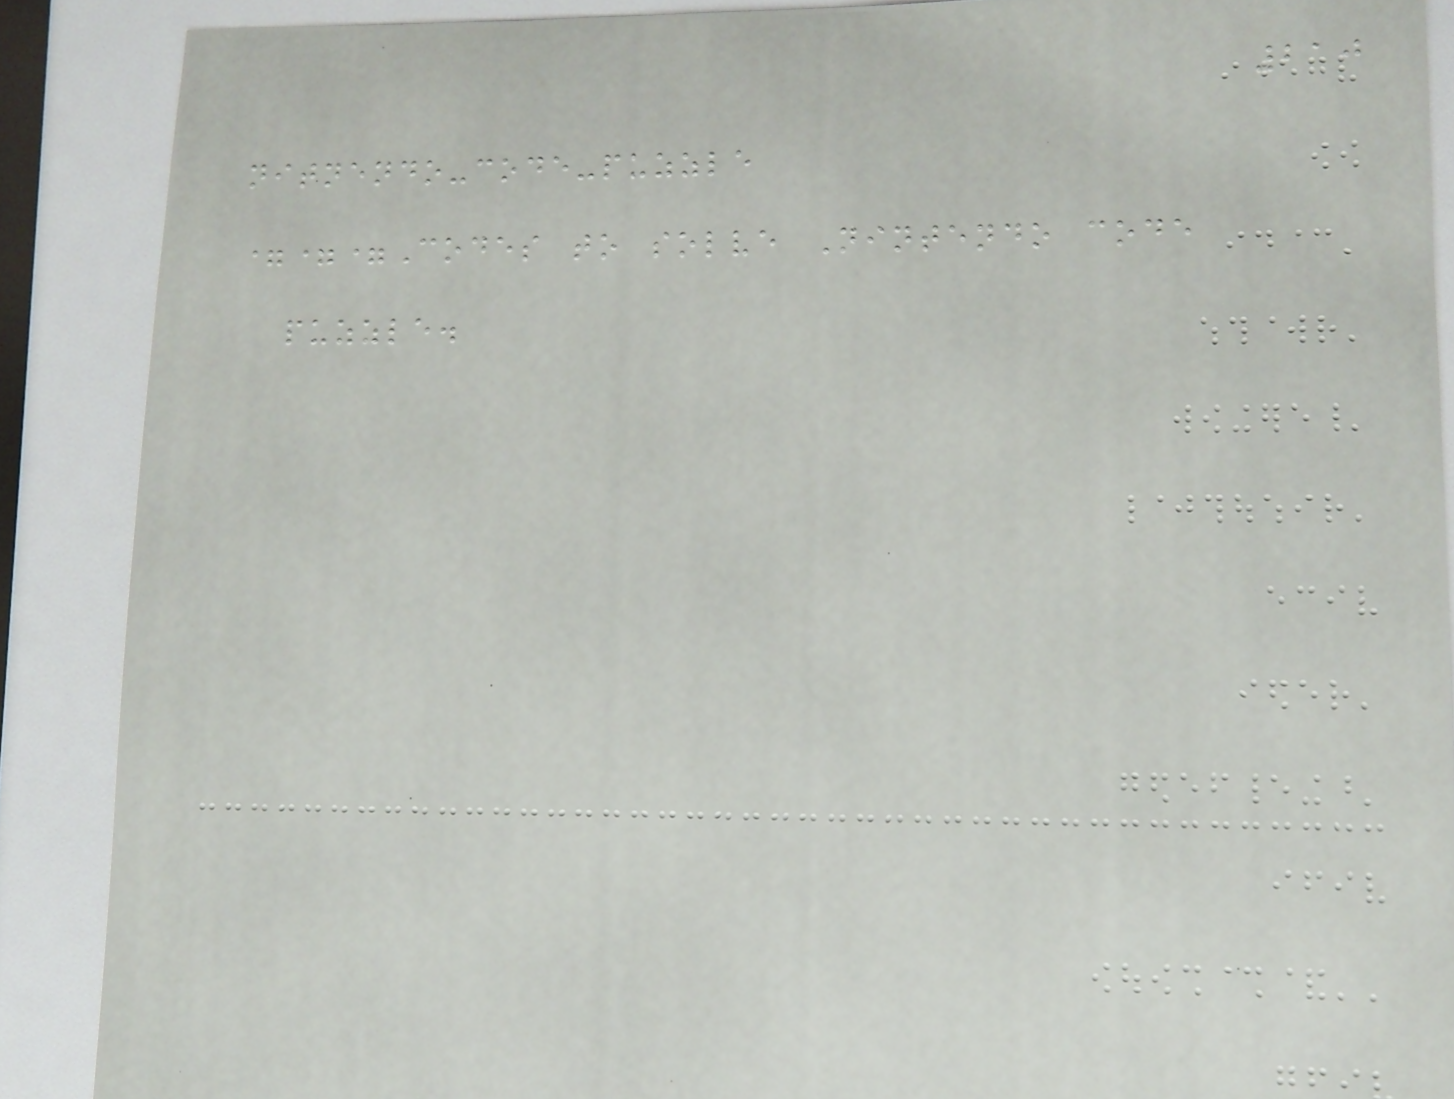210
nitnendo-code-puzzle
===Codes to solve Nintendo code
puzzle.
